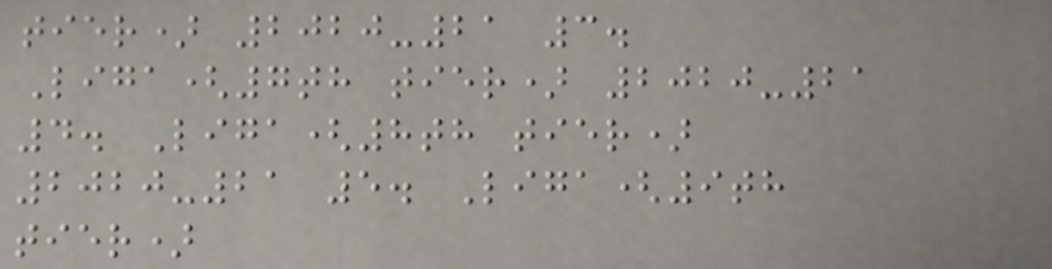tier) 2020-21 3.
Liga(7th tier) 2020-21
4. Liga(8th tier)
2020-21 5. Liga(9th
tier)
